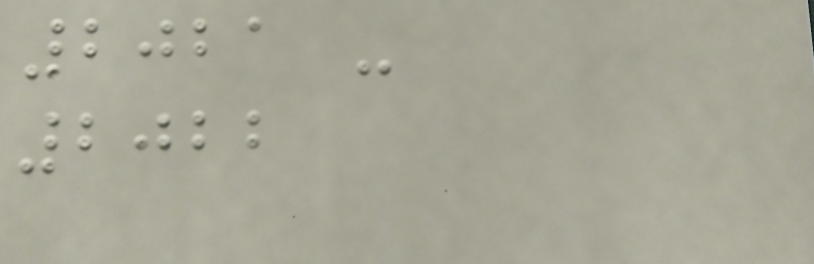2021 -
2022
